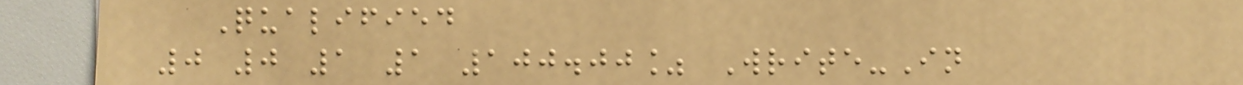Qualified
0 0 1 1 100.00% Write-In
